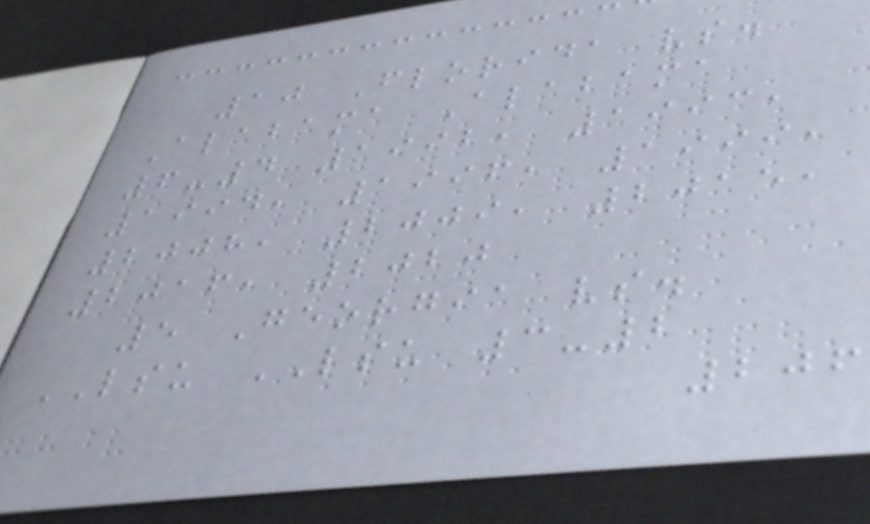10 Florida vs.
Alabama Alabama
6-4 1992, 1993,
1994, 1996, 1999,
2008, 2009, 2015,
2016, 2020
5 Georgia vs.
LSU LSU 3-2
206
